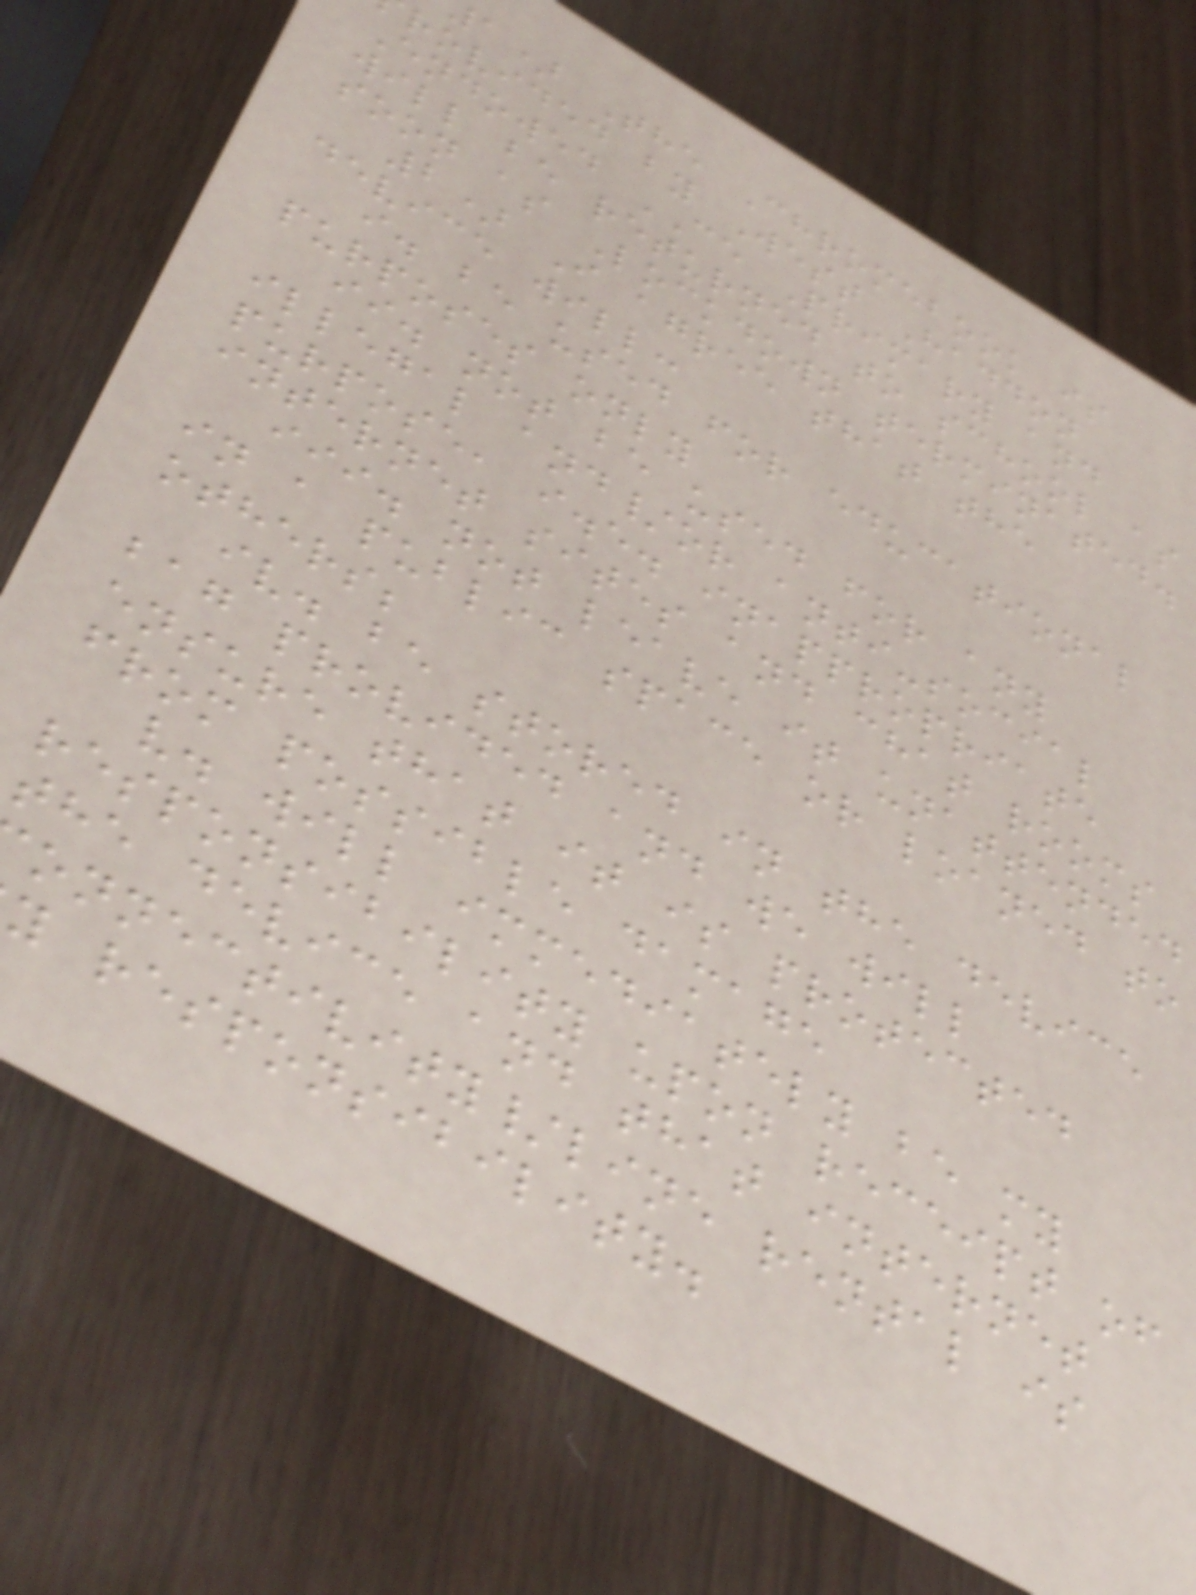a) The Chromebook is
rovided by West Haddon
Endowed CE Primary and
will be returned to school as
soon as Lockdown terminated.
2) I agree that the
device will:
i. be used for educational
purposes only
ii. not be used for any
illegal and/or anti-social
purpose, i.e. inappropriate
internet sites and chat rooms
iii. not leave it unattended
in a public space or loaned to
others;
iv. be stored in the device
bag provided and we will
ensure that it is protected
from possible damage
v. will immediately be my
responsibility upon receipt of
the device and that internet
onnectivity/line rental is
y responsibility.
